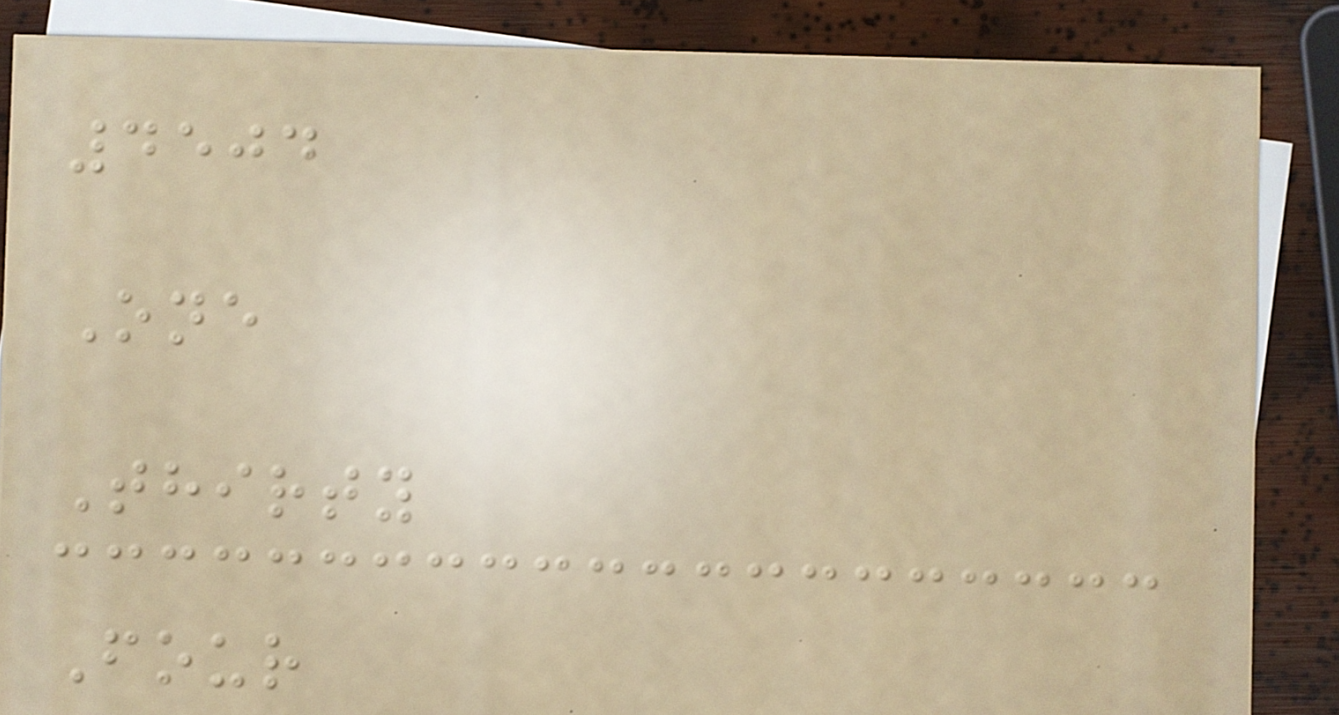4504
One
Thirty
Four
